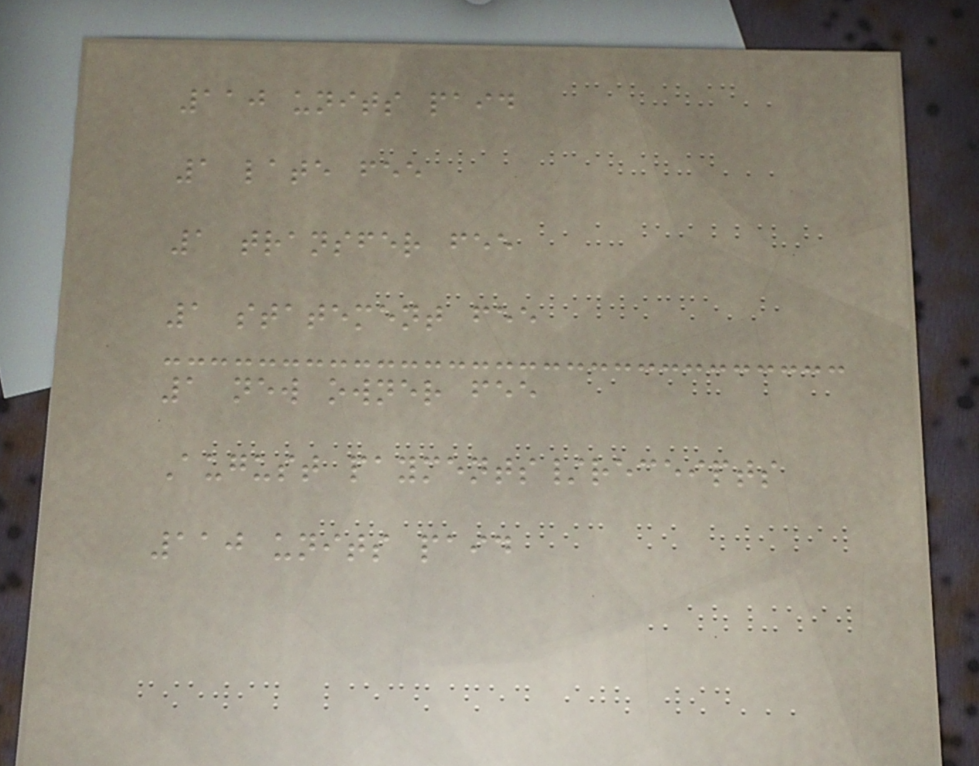110 units paid
1 late fee
1 transfer fee
1 statement fee
1 new owner fee
August payments/receipts
110 units paid
